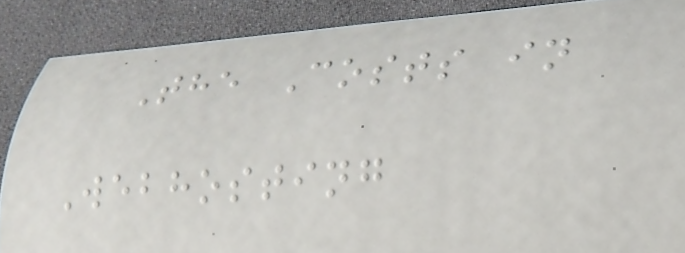The Costs in
Webhosting
